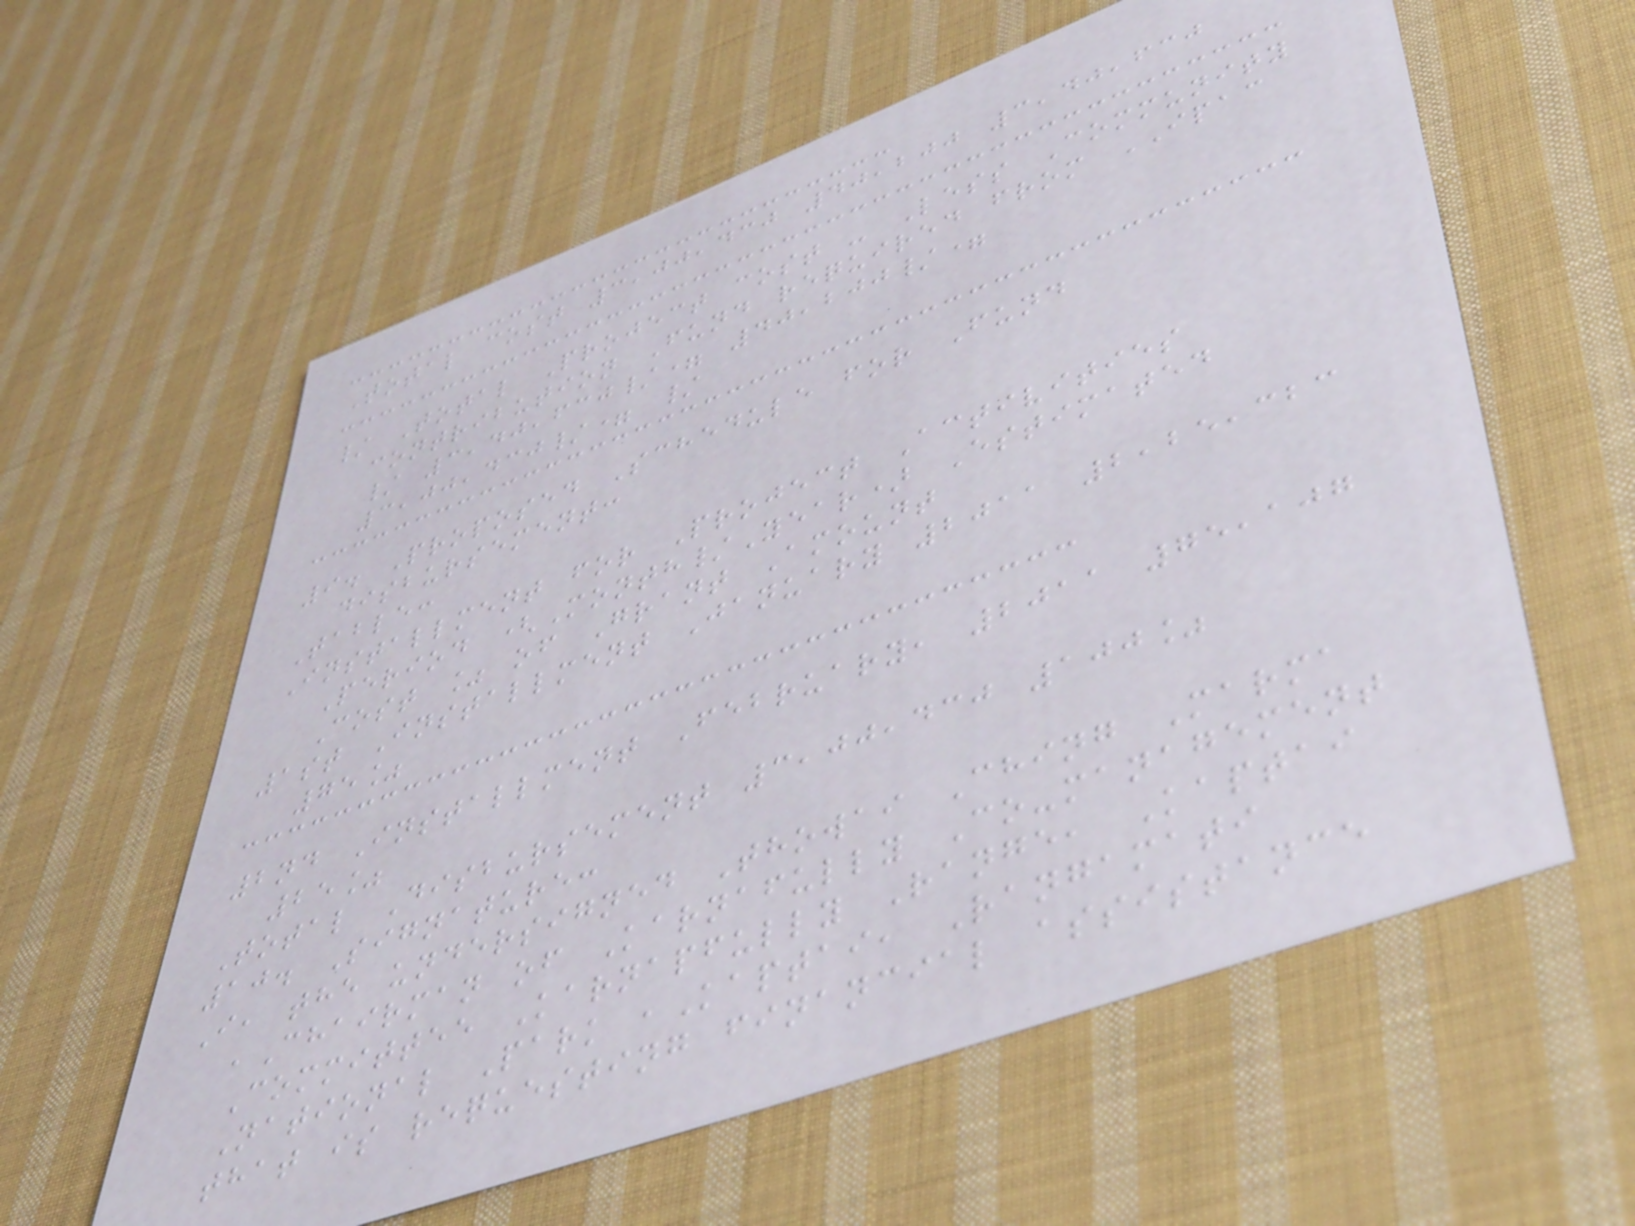Total cost 3,00,430 40,200 3,40,630
/ Total Project cost - Less Community
contribution Fund required from IPAC
/ 3,40,630/= 40,200/=
3,00,430/= /
9. Proposed Schedule for Fund
disbursement:
Table:
Installment for Project Activities
Period (Month/Year) Estimated
Cost % of Grant Amount
1st Installment January 2011 2,25,323
75%
2nd Installment February, 2011 75,107
25%
Total Disbursement 3,00,430 100%
10. Signature:
I, the undersigned Thowai Ching Marma
,Chairman of Karnafully Co-management
Committee Karnapfully Range, Kaptai
National Park ,Kaptai, Rangamati
that is requesting financial assistance
